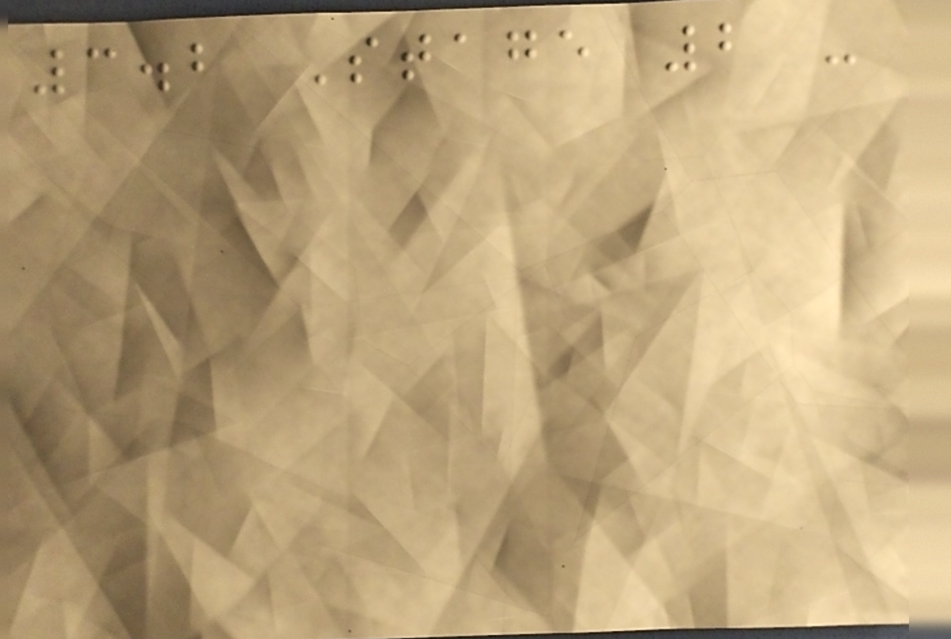3.2 Stage 2 -
